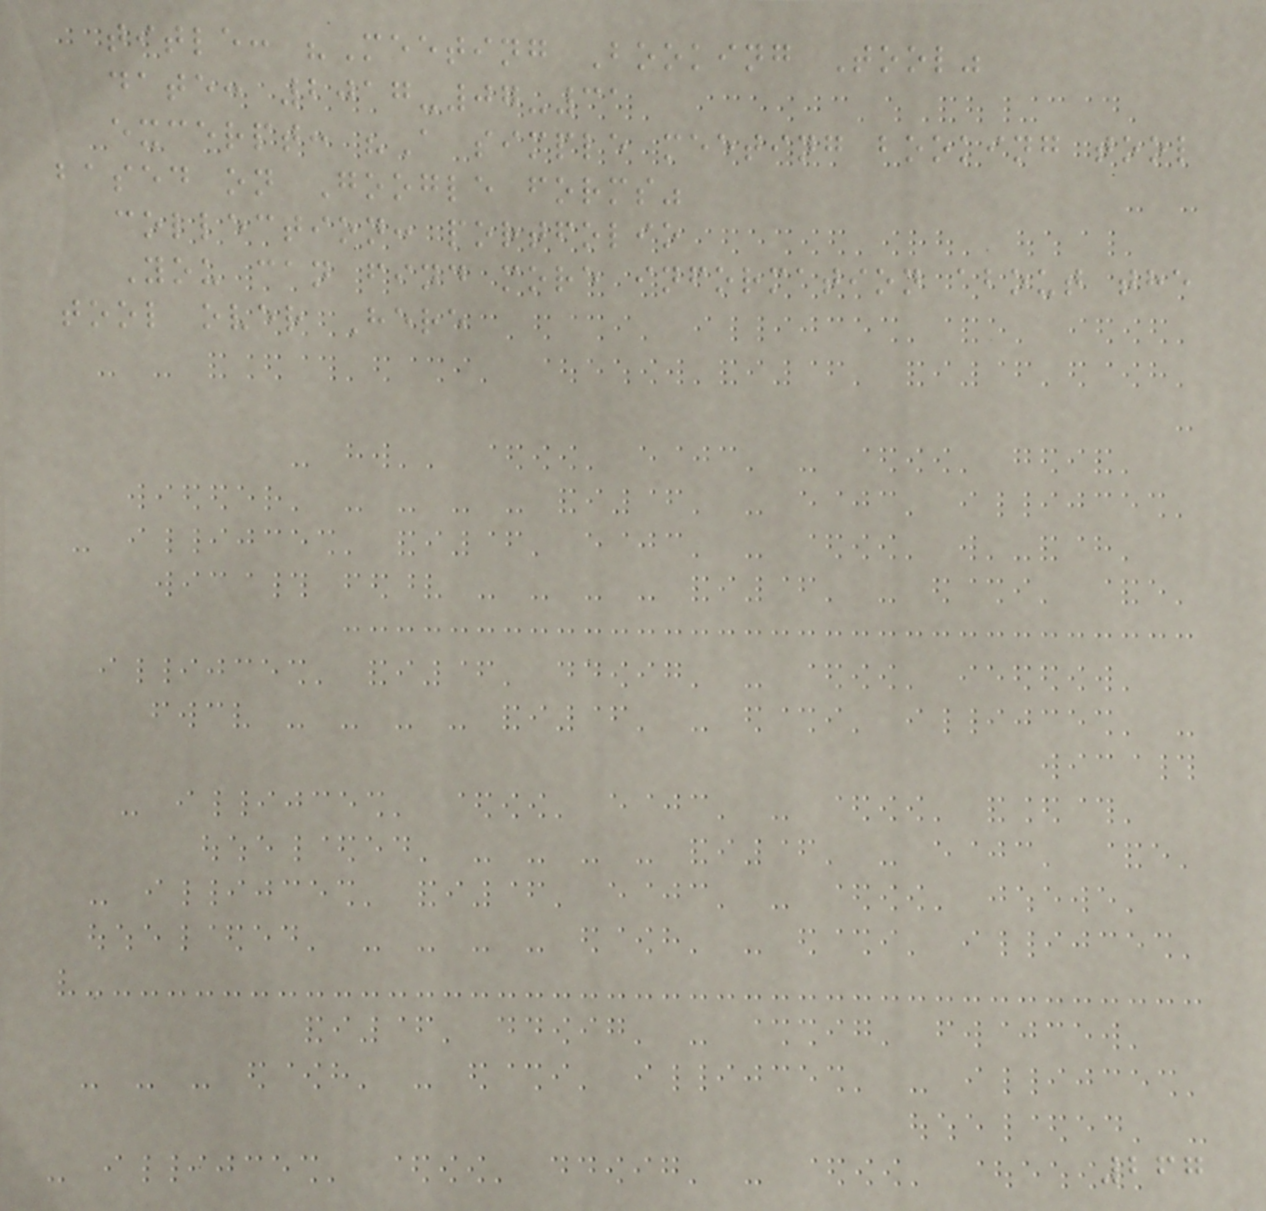title: "Meeting Booking Tool"
date: 2017-07-31
excerpt: "A simple meeting booking tool
based on Google forms"
collection: portfolio
You can find more information about the
tool over Here
267
